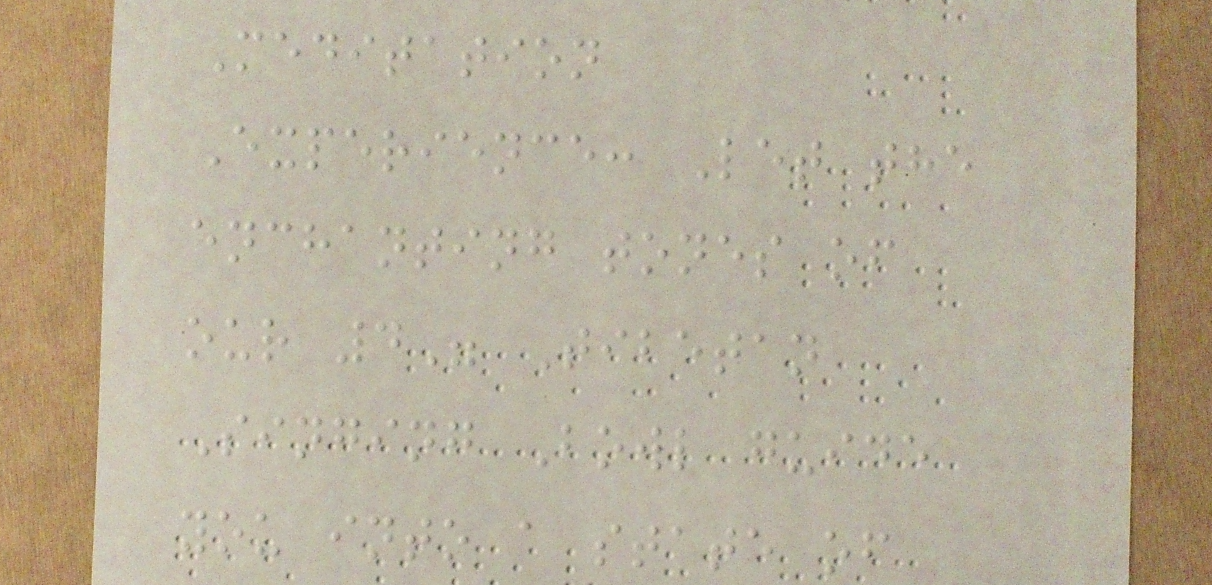Meditation
Experience: Let the
enchanting tones of
our 4" Tibetan
Singing Bowl guide
you into a state of
